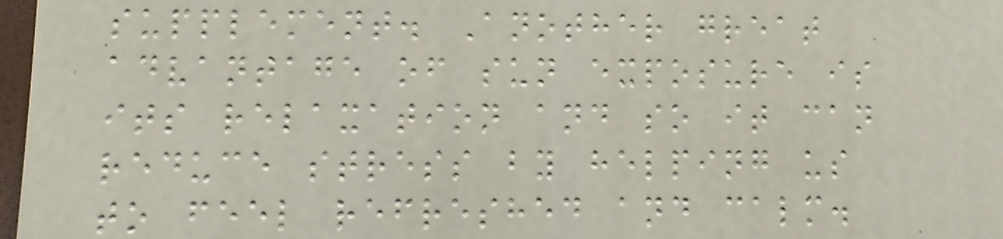supplement. Another great
advantage of sun exposure is
its relaxation and so it can
reduce stress by helping us
to feel refreshed and calm.
